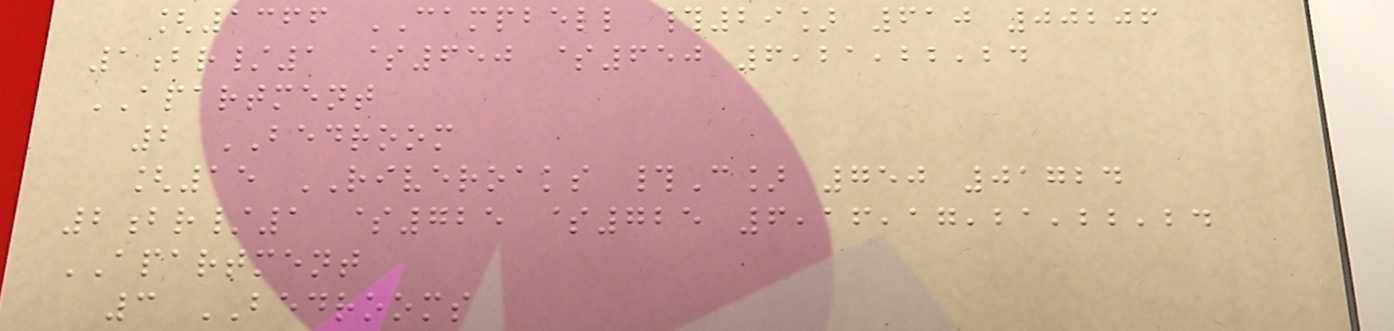[1366 CAMPBELL #29] 610 00206
1br/1 $650 $650 6,21,22,24
APARTMENT
2 BEDROOM
[15 RIVEROAKS #C] 750 01724
2br/1 $725 $725 6,16,17,21,22,24
APARTMENT
3 BEDROOMS
